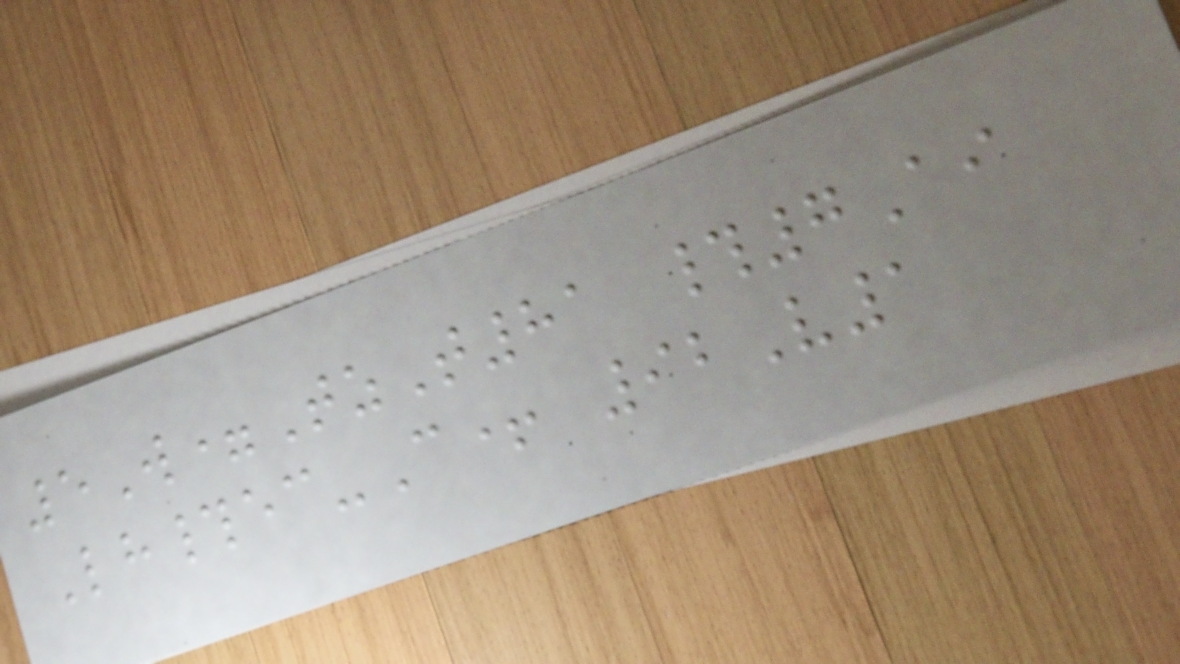5W=TzT81 #7Ai
Lh#ec-C+ 92V1
